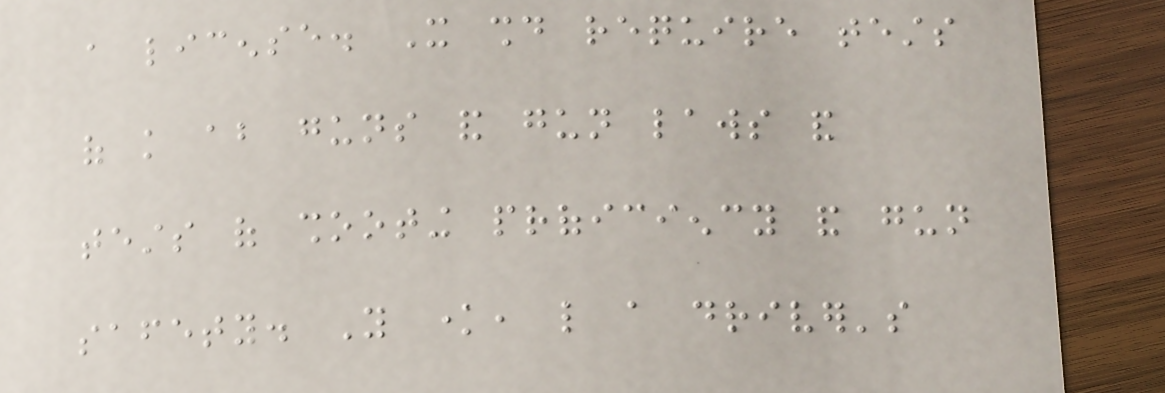a license. It should require tests
of knowledge about guns and gun laws and
tests of shooting proficiency and gun
safety. You know, like a driver's
